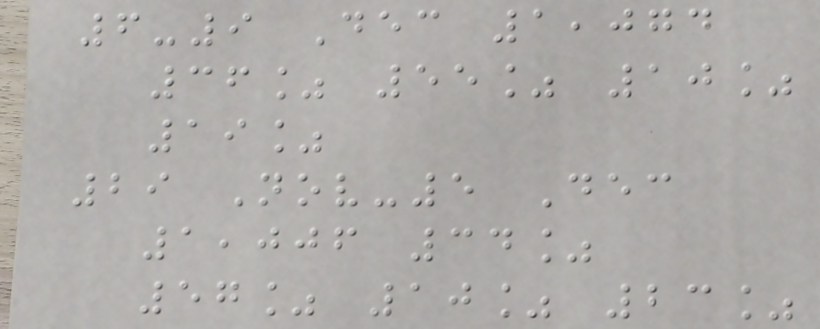6-9 Dec 1,074
36% 55% 10%
19%
29 Nov-5 Dec
1,006 34%
57% 10% 23%
